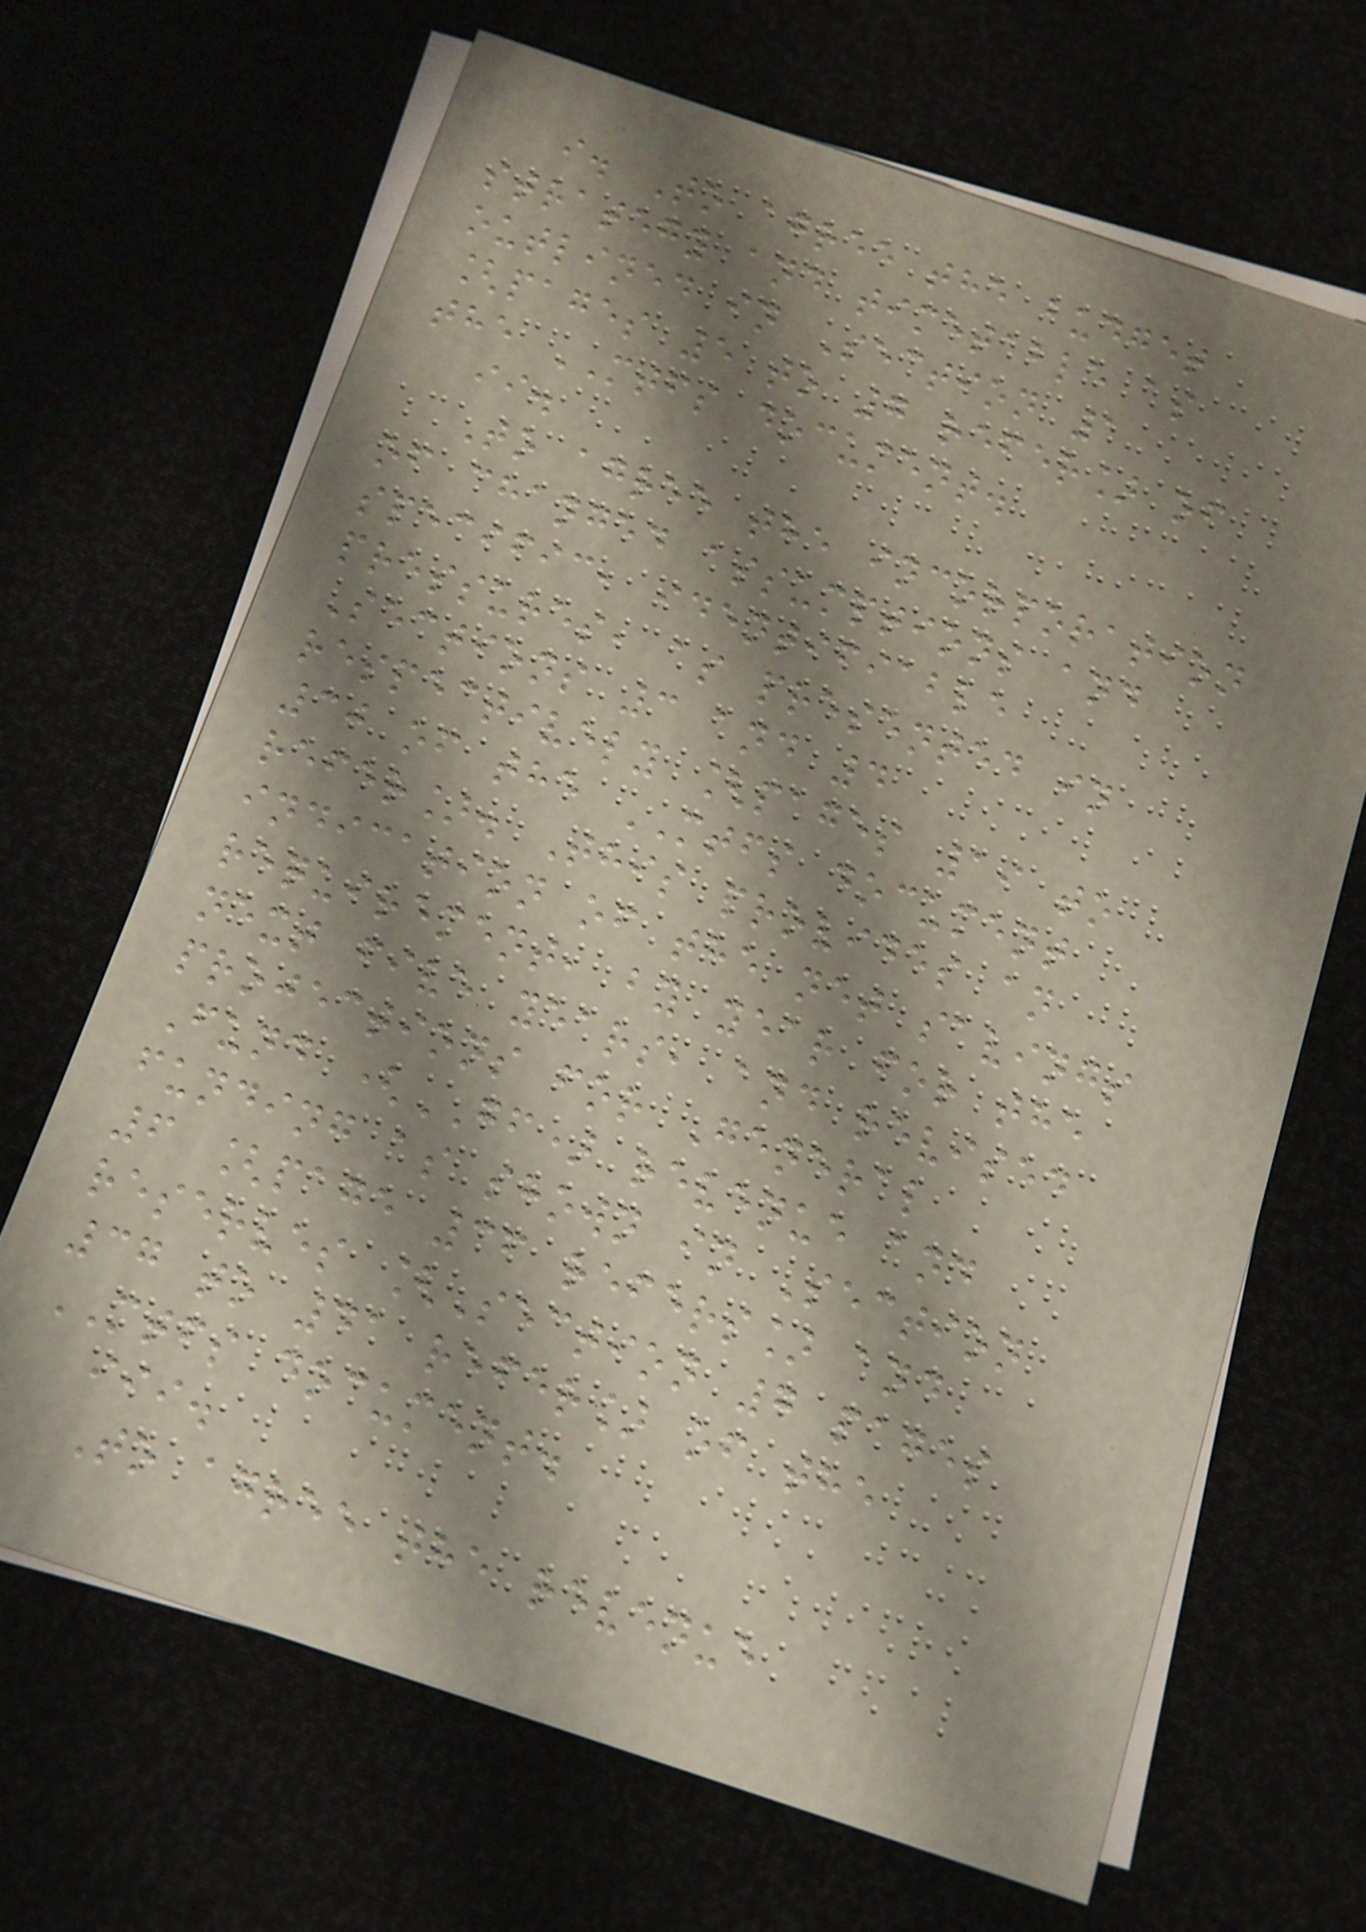i. To agree the budget
strategy and timetable as
outlined in Section 1
[pages 5 to 7 refer] of
the MTFS document.
ii.
To agree the incorporation
of changed assumptions and
specific, identifiable
pressures, as presented in
Sections 3 and 4
respectively [pages 19 to
30 of the MTFS document
refer]. This provides an
indication of the net savings
requirement, by year for the
next five years, and revised
projections for General
Fund (GF) revenue and
funding as shown in Section
6 [page 36 refers] and
reserves [Section 7 pages
37 to 41 refer] of the
MTFS document.
iii.
To agree the revenue
